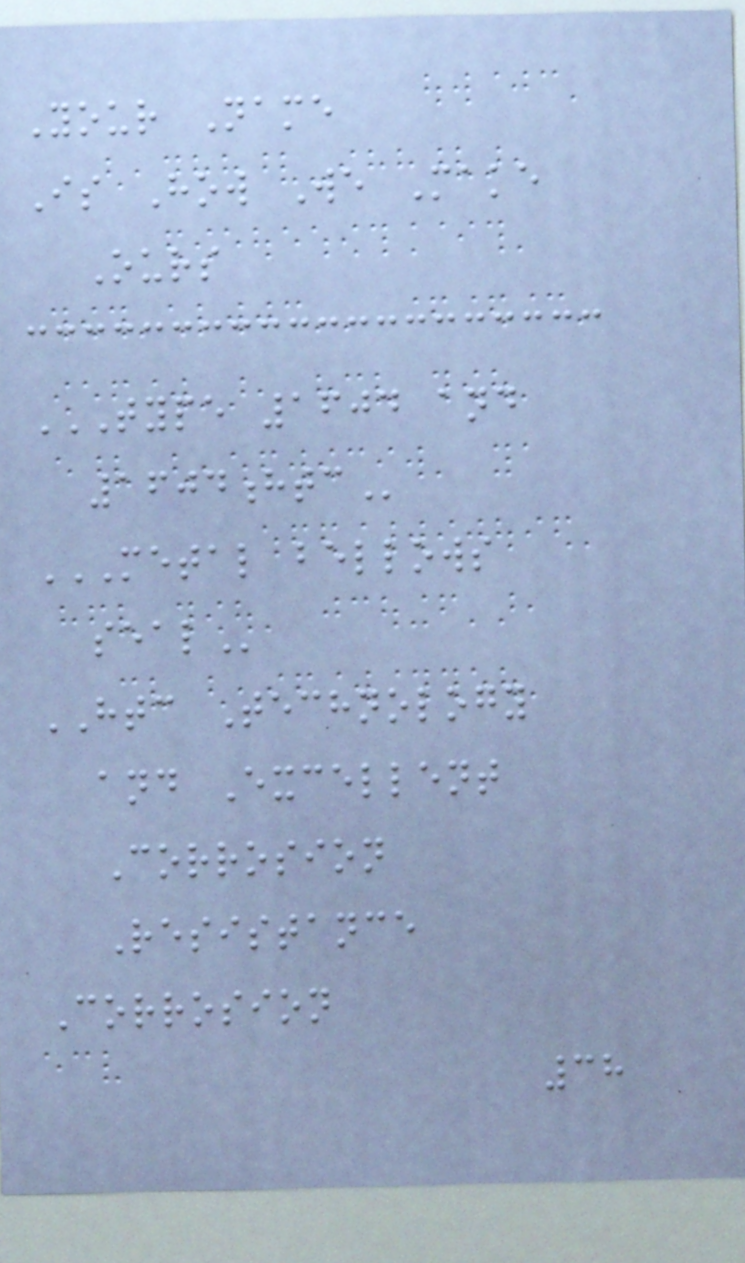Your Name
Is How We Make
Ours
TYPE 1604 AND
1604HTC
METAL BELLOWS
SEAL
HTC Technology
and Excellent
Corrosion
Resistance
Corrosion
38
